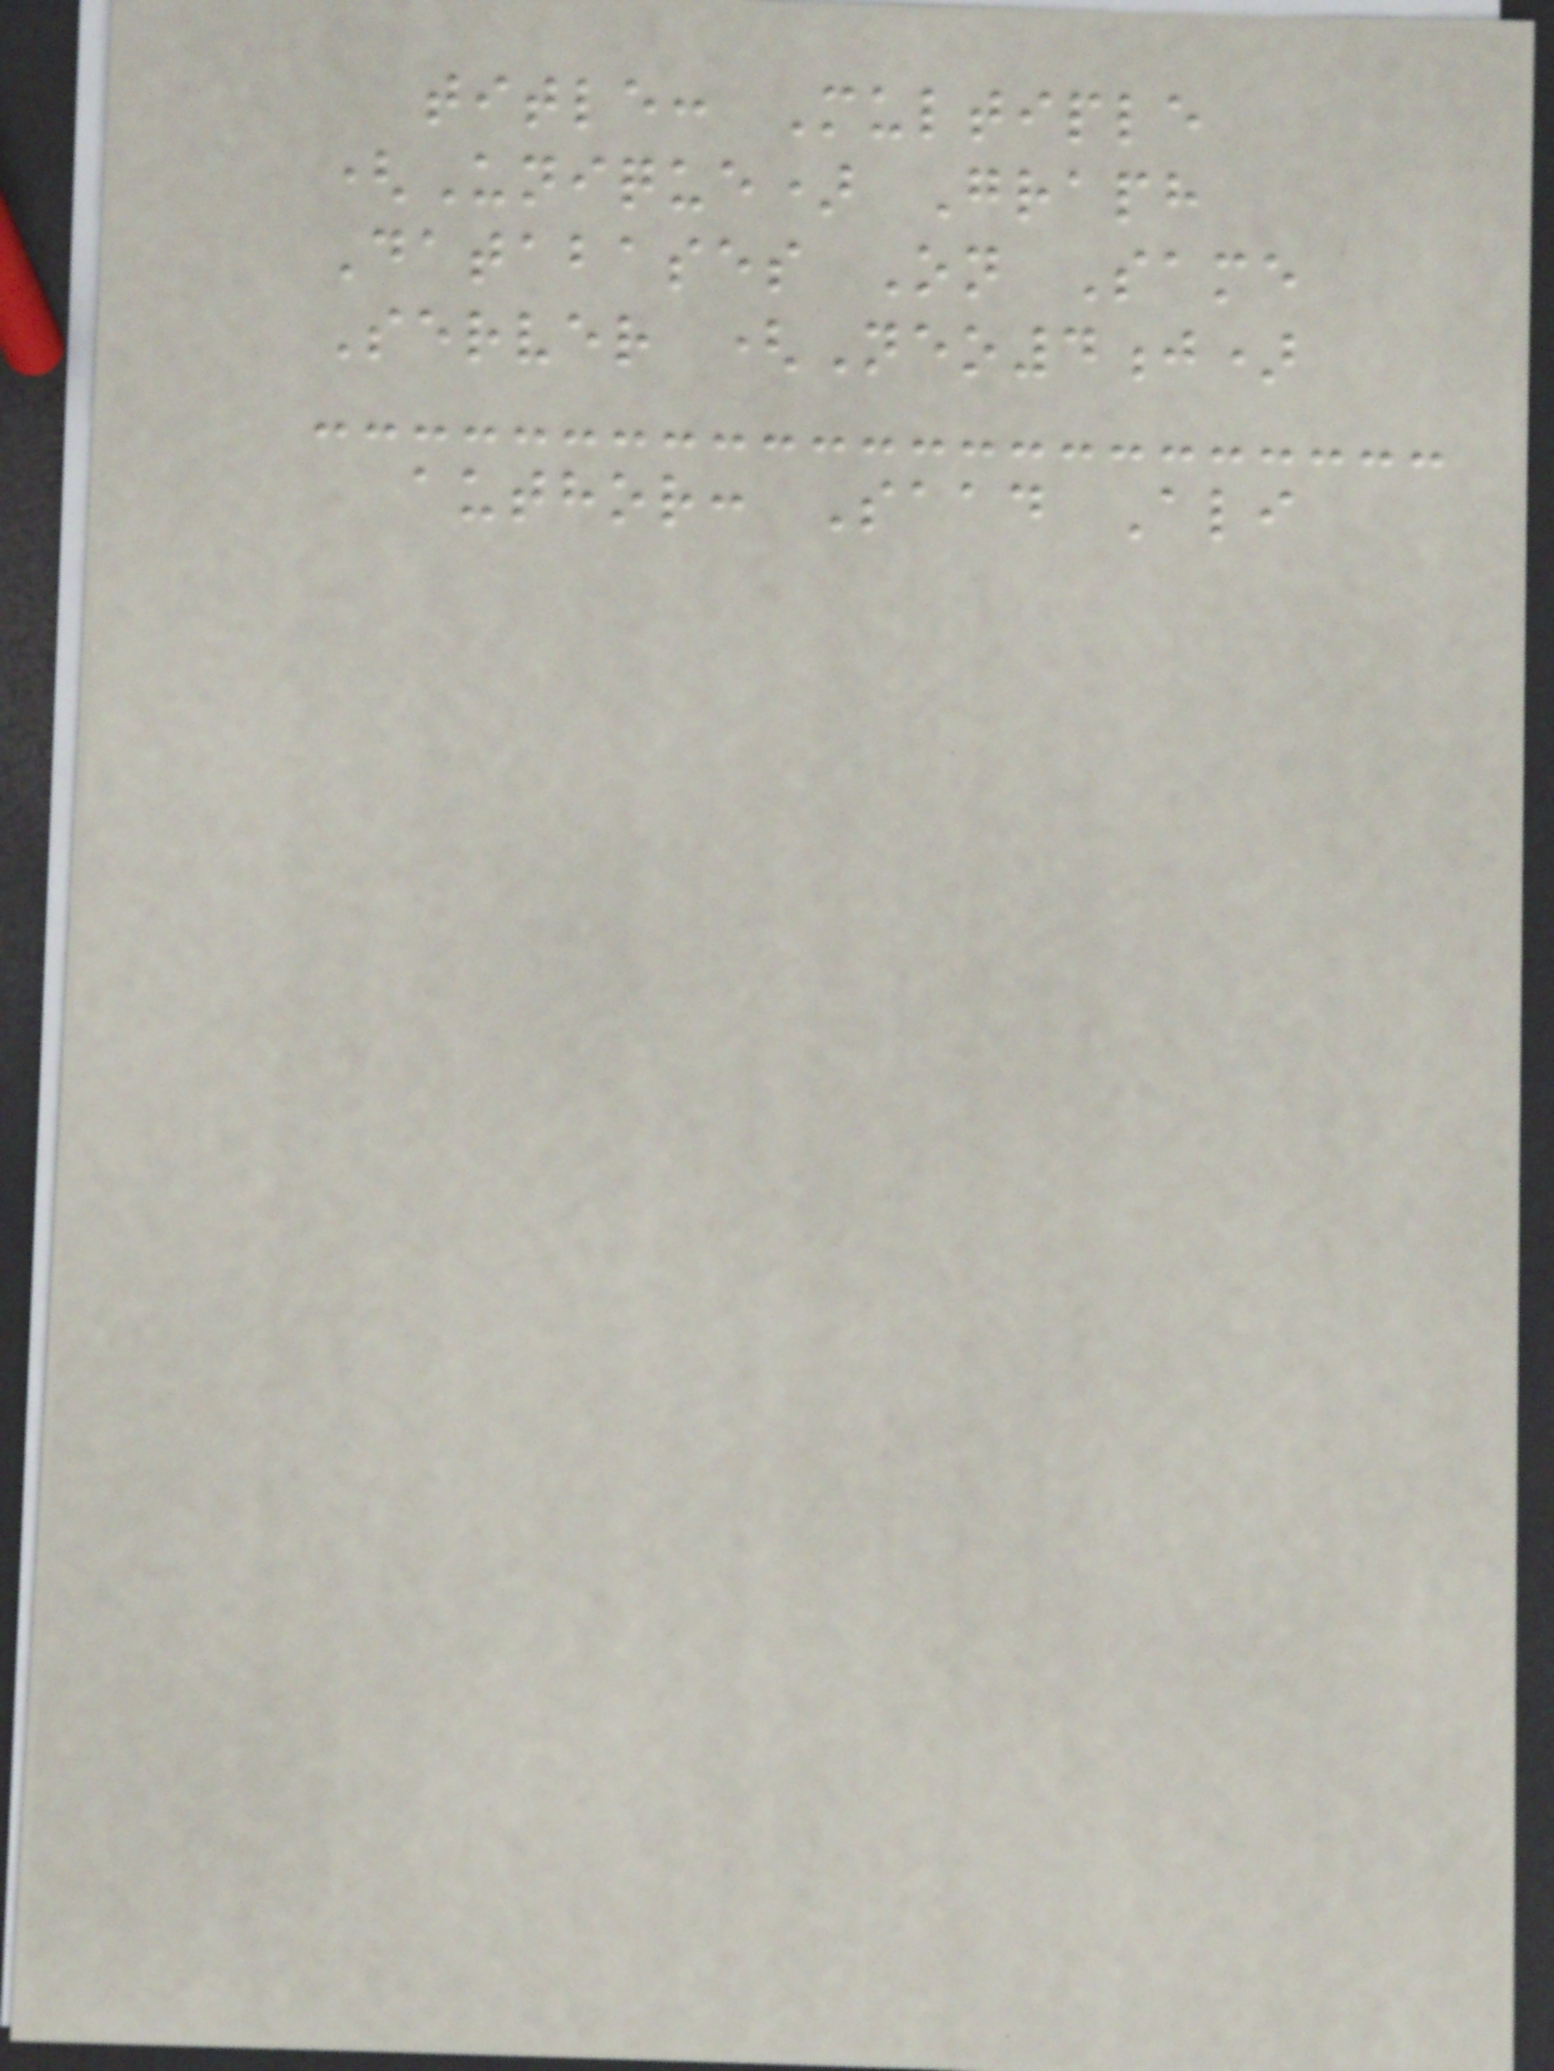title: Multiple
(Unique) Graph
Databases On Same
Server (Neo4j)
author: Saad Ali
